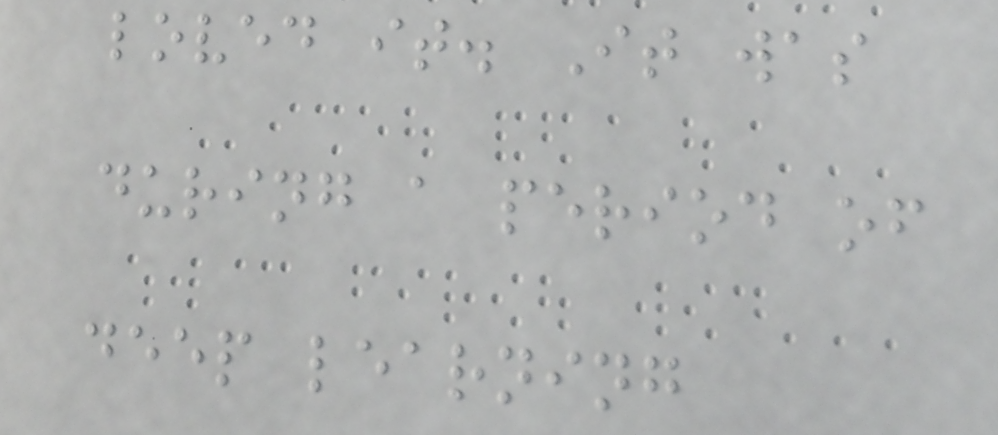loved it. It was
during a period of
deep learning
